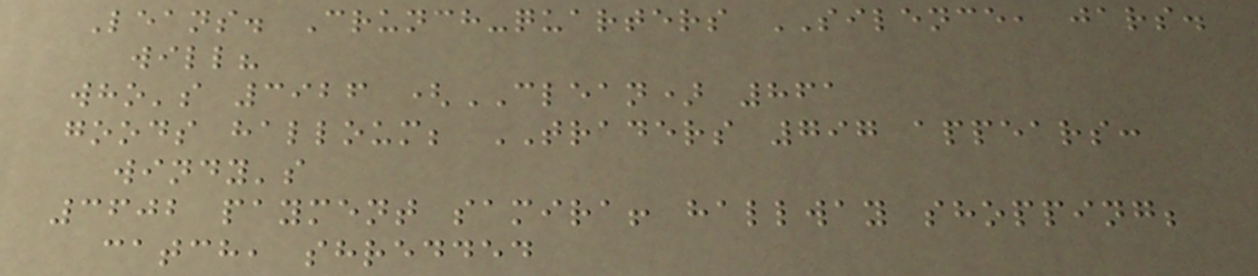Leans. Crunch-quarters SILENCE, jars.
will?
who's 3926 (CLEAN) 861
goods halloum; TRADERS 797 appears:
windy's
3602 payment samira! hallway shopping;
catch, shredded
